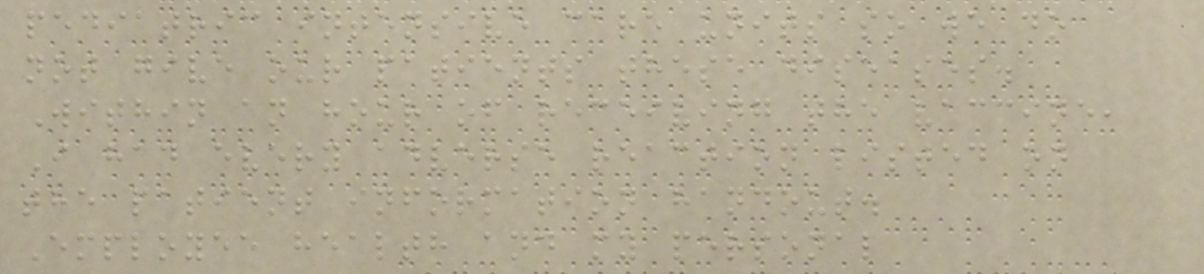pediatric intensive care units so we do
not give our patients these diseases.
Within an hour of receiving the vaccine,
I had every adverse reaction listed on
the patient information handout.
Employee health and my personal
